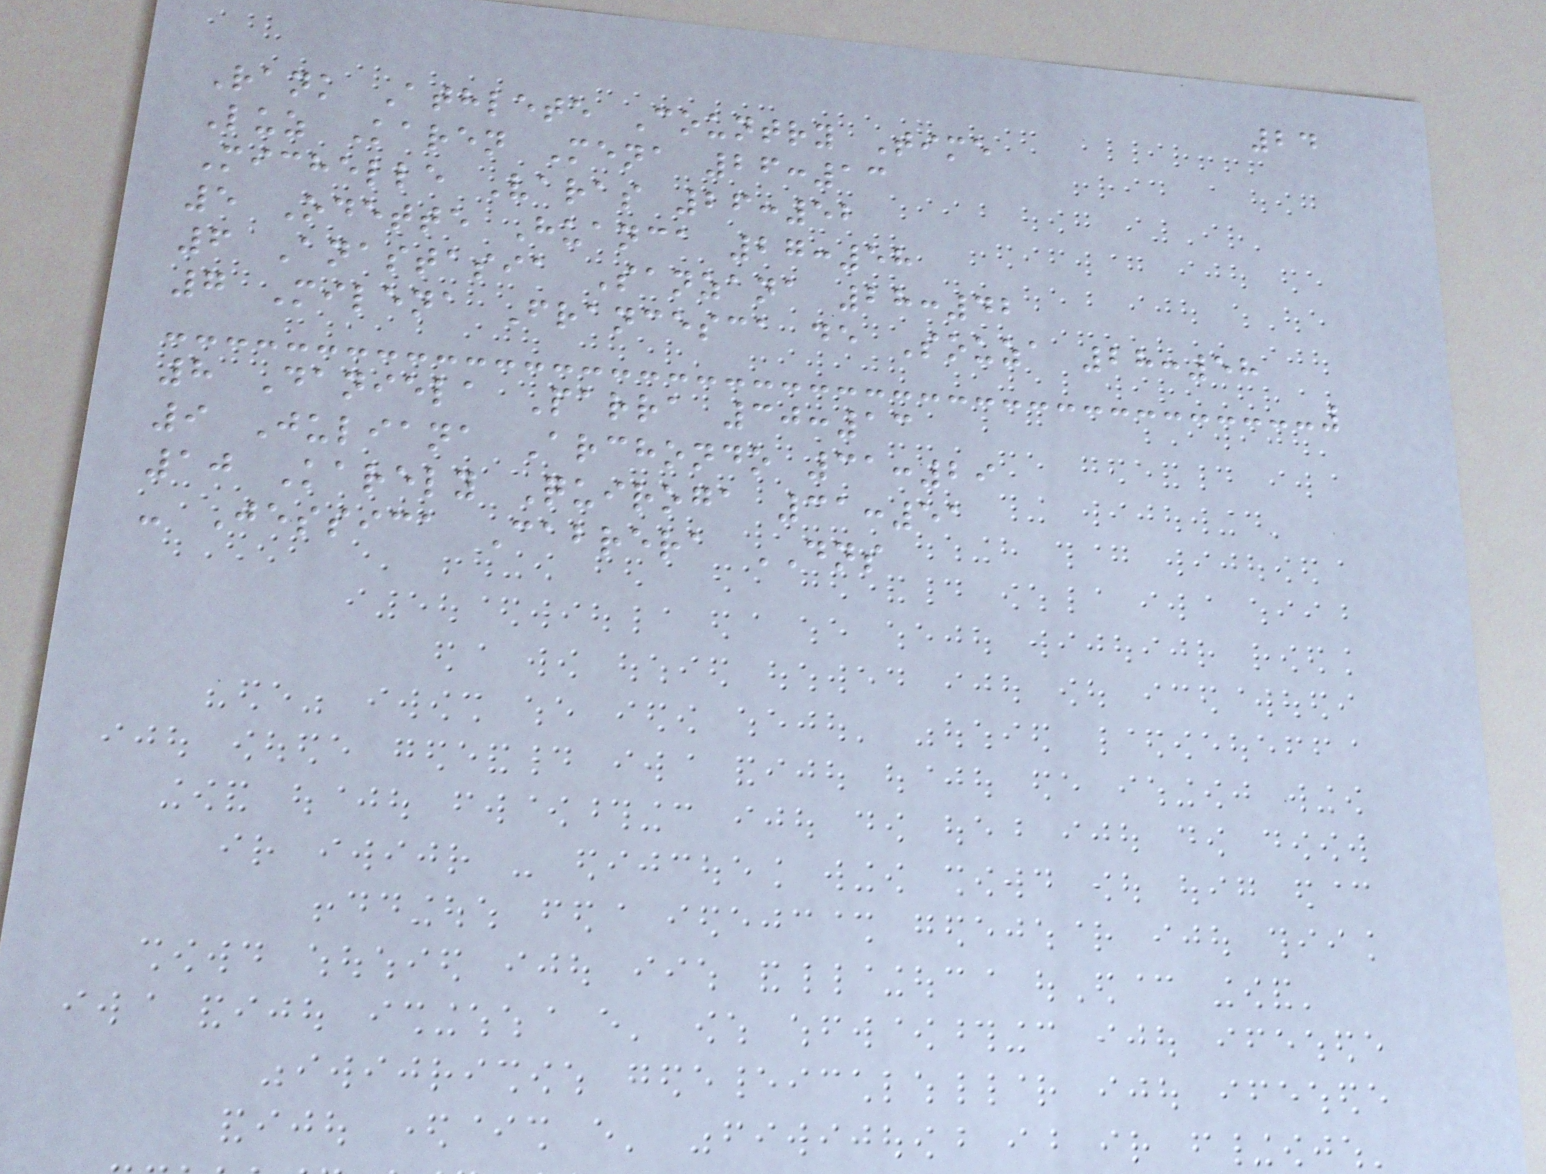24
Rank Athlete Country Time
Luz Karen Mena 26:13
Michelle Varas 26:52
5 Odette Huanca 27:58
6 Anastasia Sanzana 28:42
7 Milena Francesca de Souza 28:58
8 Daniela Parra 30:13
9 Juliana Archondo 31:29
10 Karely Quiroga 31:51
- Jessica Cabrera DNS
